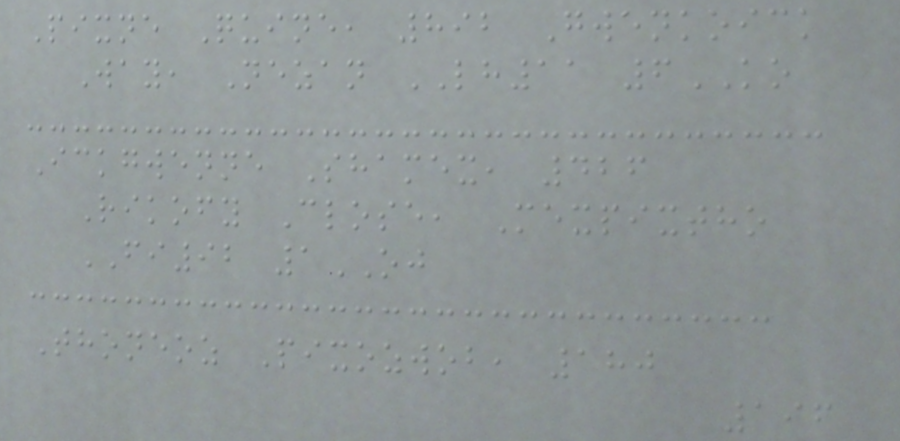Pixne Quine, 892 Gwenkoick
Way, Nezan LH11 6KO
Ickgwenne Shamex, 426
Rikofy Close, Mexpixtho
FI92 1OJ
Thoneoz Pixozwob, 180
196
